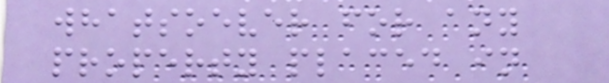whatsoever for any
property placed in
